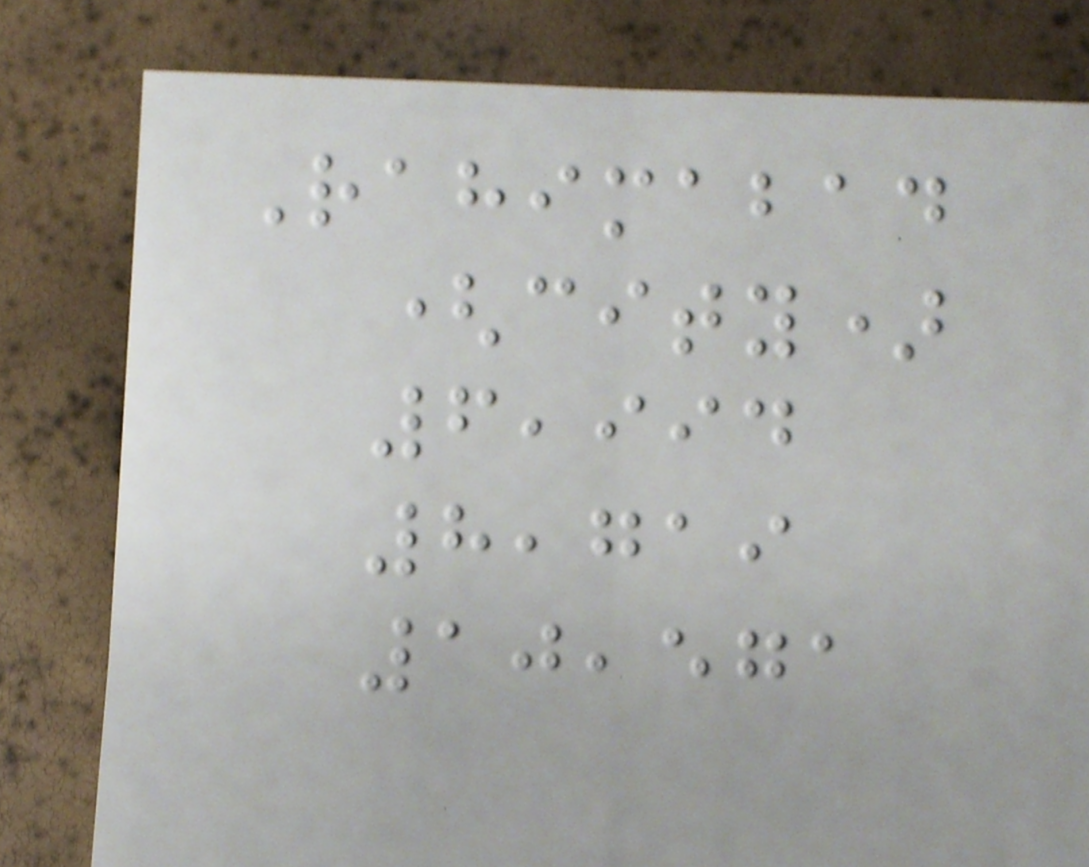Rahimabad
(city)
6,994
8,719
10,571
